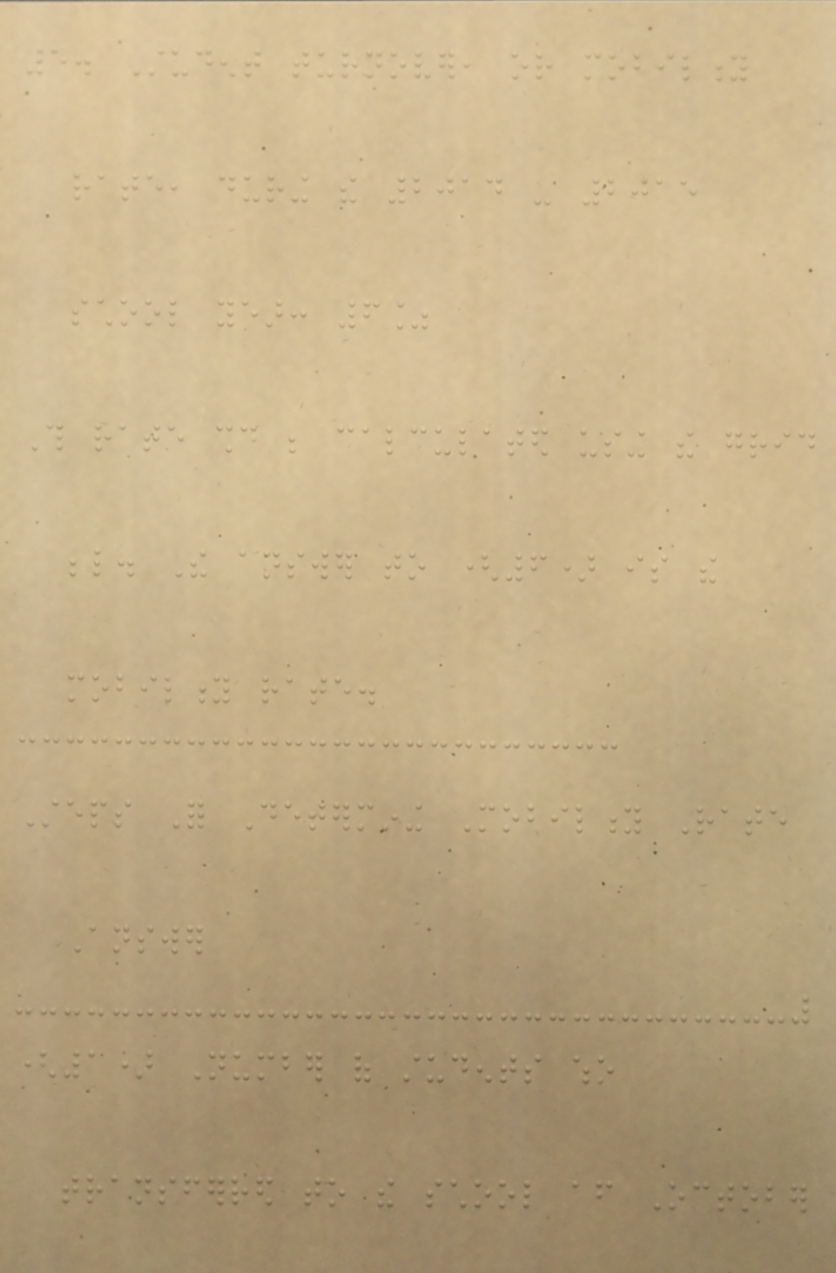5. Student turnover, or mobility
rate, during the 2014 - 2015
school year: 6%
This rate should be calculated using the grid
below. The answer to (6) is the
mobility rate.
Steps For Determining Mobility Rate
Answer
(1) Number of students who
transferred to the school after October
